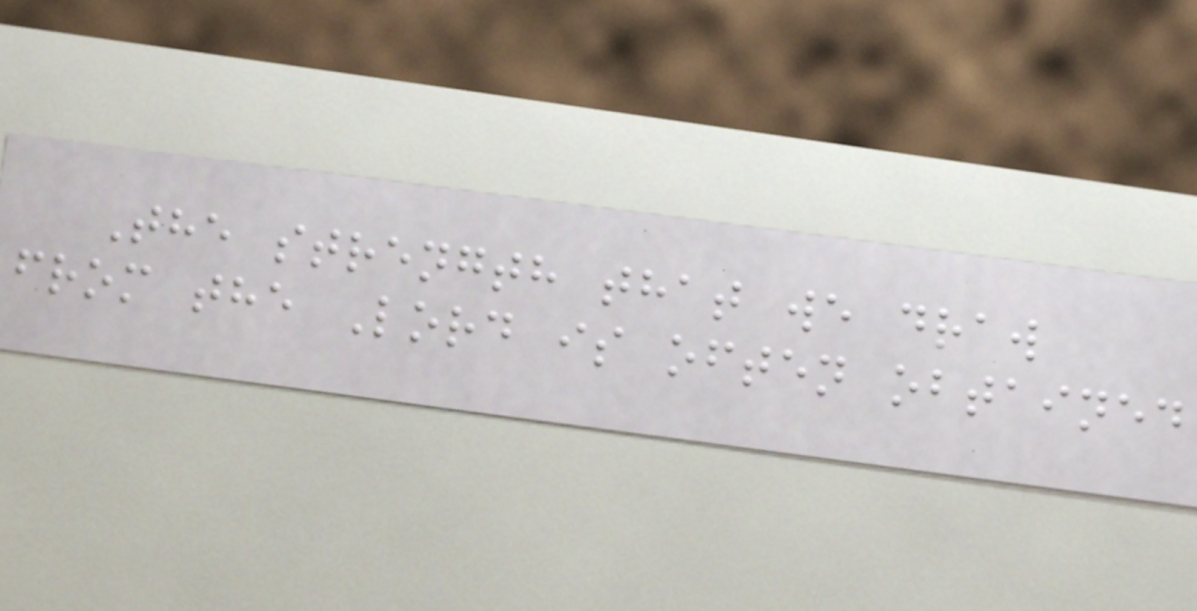The strength that we draw
from the Lord is often obtained
